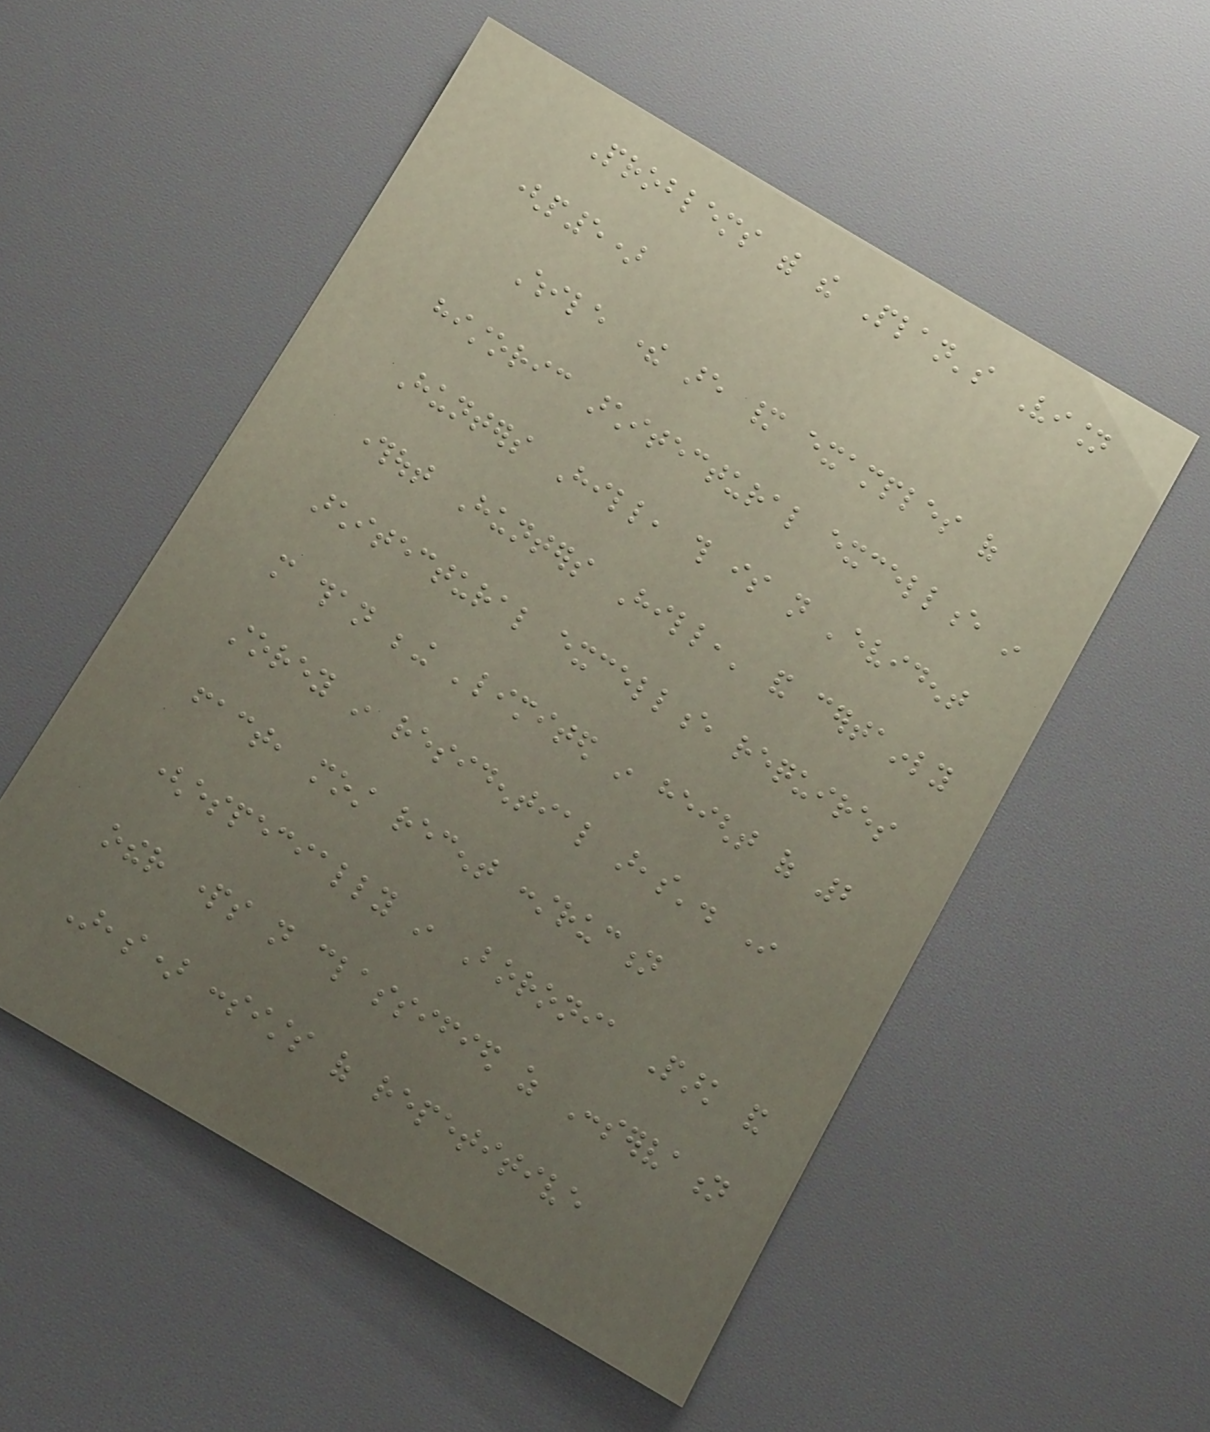Problems with the Plan's Vision
(p5)
While there are many examples of
historic architectural excellence in
Hunters Hill, this is not 'evident
throughout Hunters Hill,' and certainly
architectural excellence requires
more than being 'limited in height of 2
storey in residential areas'. In
fact, most recent construction
(especially in Boronia Park and
other parts not classified as Conservation
Areas) consists of repetitive
